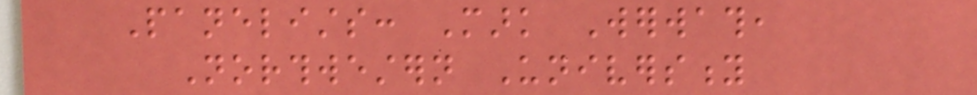Panelists: Mark Werwath,
Northwestern University
